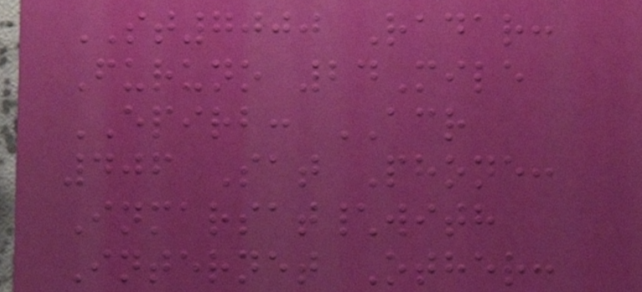ST7000 Radar:
Furuno 24Mile
EPIRB: ACR
406 Sat Phone:
Inmarsat\with
Internet Other:
